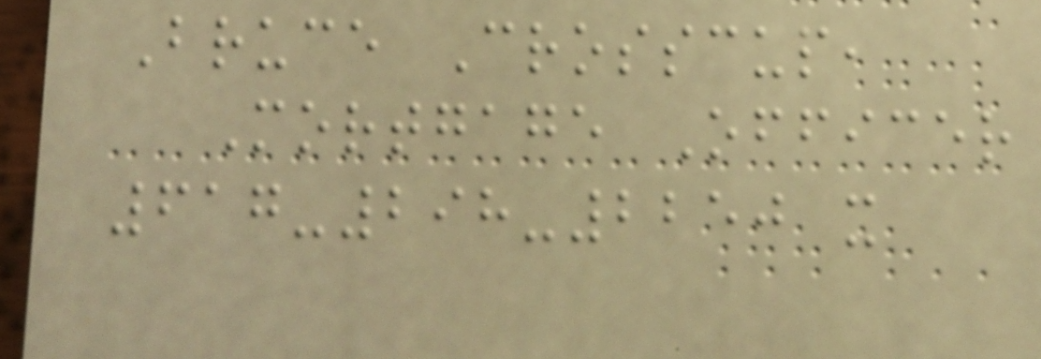Bruce Crosscup,
Mortgage Officer
617-298-2250 x
